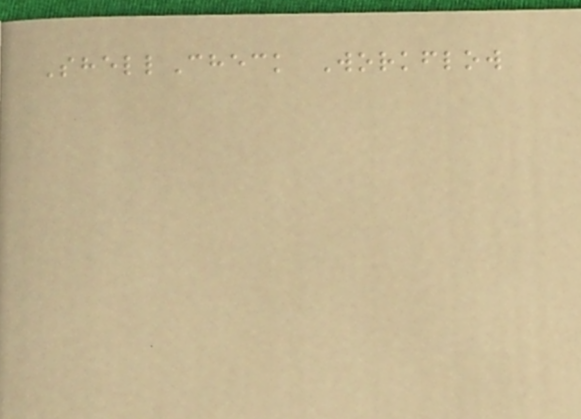ShellCheck Workflow
